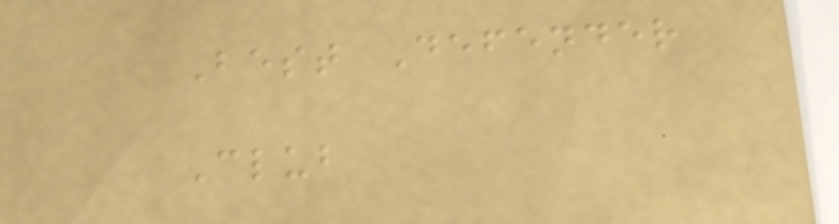Best Defender
Club
